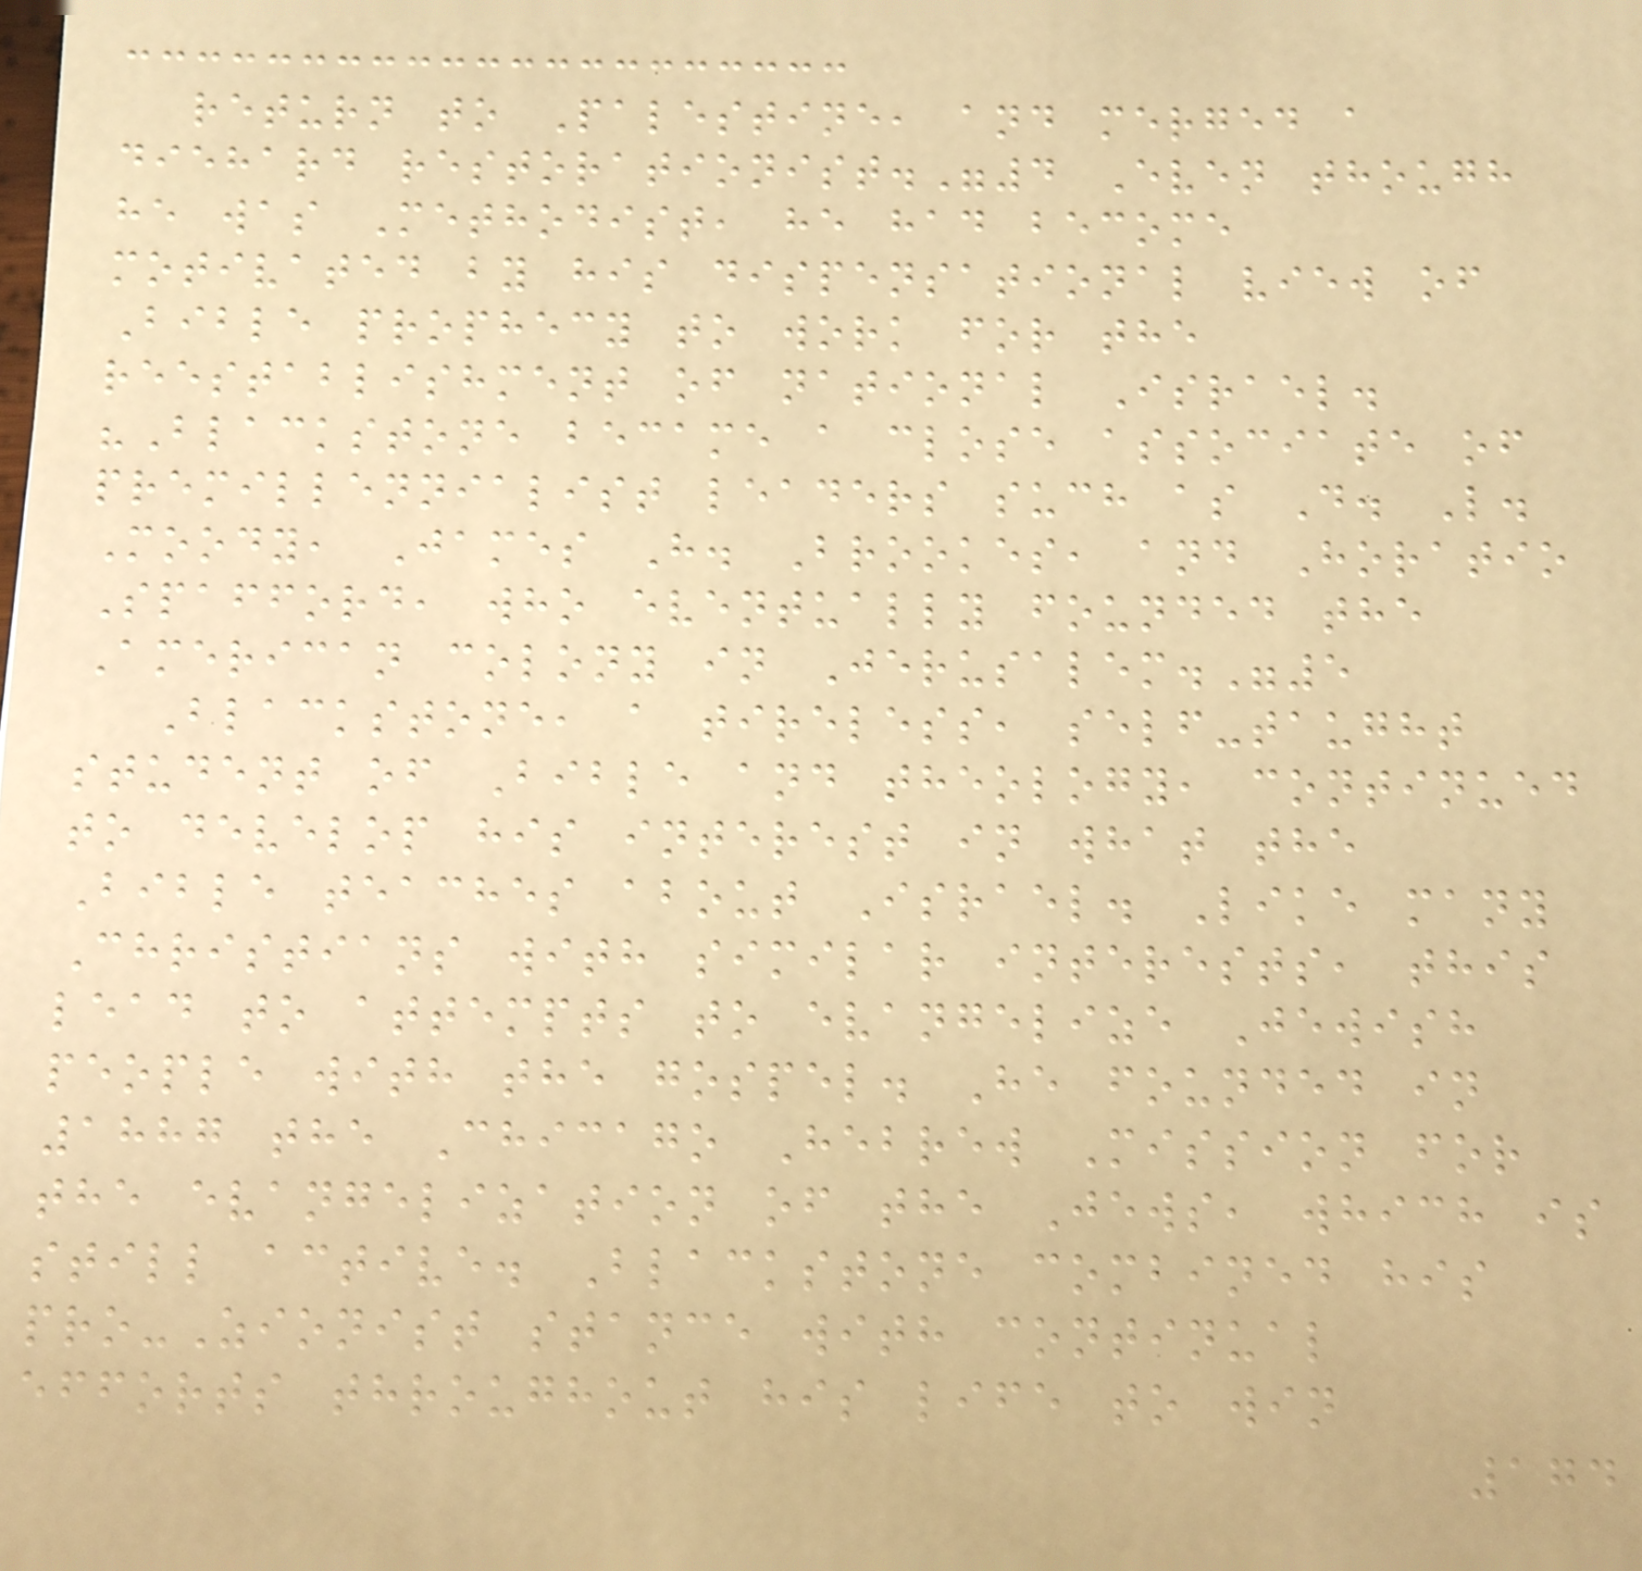return to Palestine, and merged a
diehard restorationist."4 Even though
he was Methodist, he had become
motivated by his dispensational view of
Bible prophecy to work for the
reestablishment of national Israel.
"Blackstone became a close associate of
premillennialist leaders such as D. L.
Moody, James H. Brookes, and Horatio
Spafford, who eventually founded the
American colony in Jerusalem."5
Blackstone, a tireless, self-taught
student of Bible and theology, continued
to develop his interest in what the
Bible teaches about Israel. Like many
Christians with similar interests, this
lead to attempts to evangelize Jewish
people with the gospel. He founded in
1887 the Chicago Hebrew Mission for
the evangelization of the Jews, which is
still active. Blackstone combined his
pro-Zionist stance with continual
efforts throughout his life to win
174
